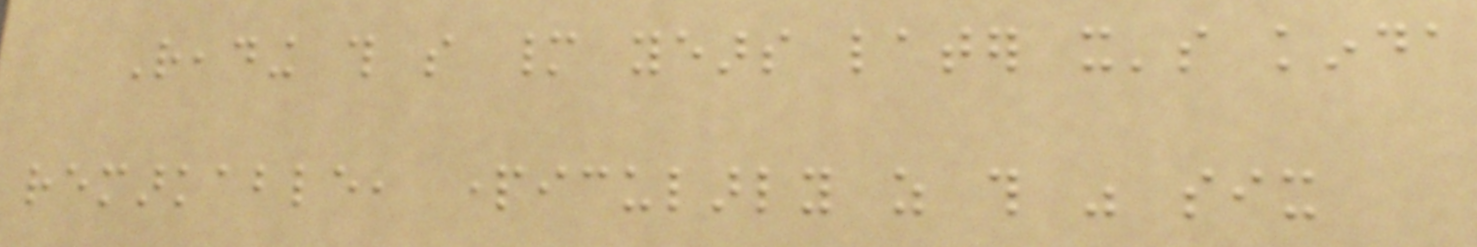Reading this so many years later it's kinda
remarkable, particularly as this was six
